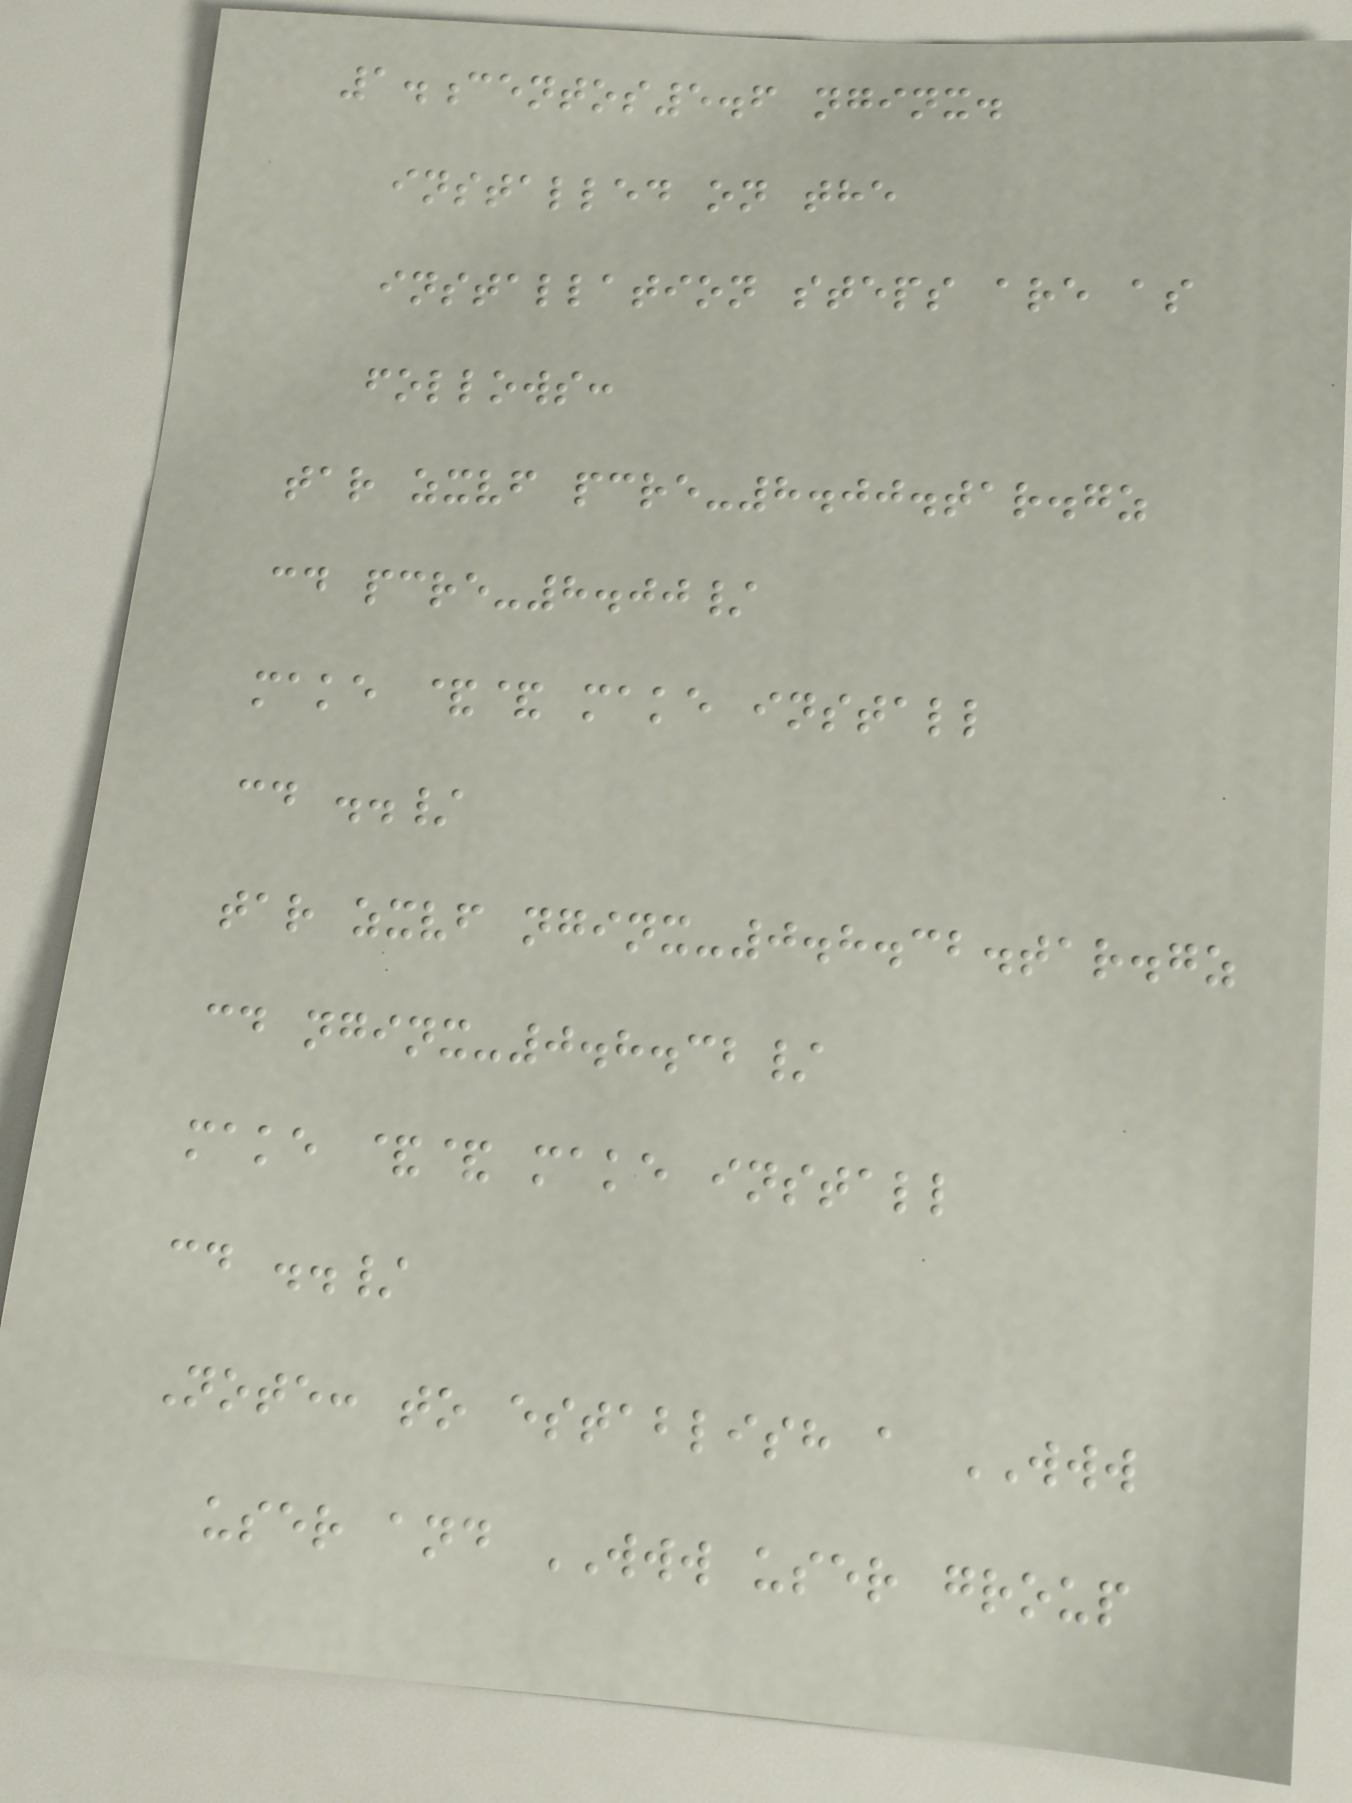1.centos5.6 nginx.
installed on the
installation steps are as
follows:
tar zxvf pcre-8.00.tar.gz
cd pcre-8.00/
make && make install
cd ../
tar zxvf nginx-0.8.32.tar.gz
cd nginx-0.8.32/
make && make install
cd ../
Note: to establish a WWW
user and WWW user group
